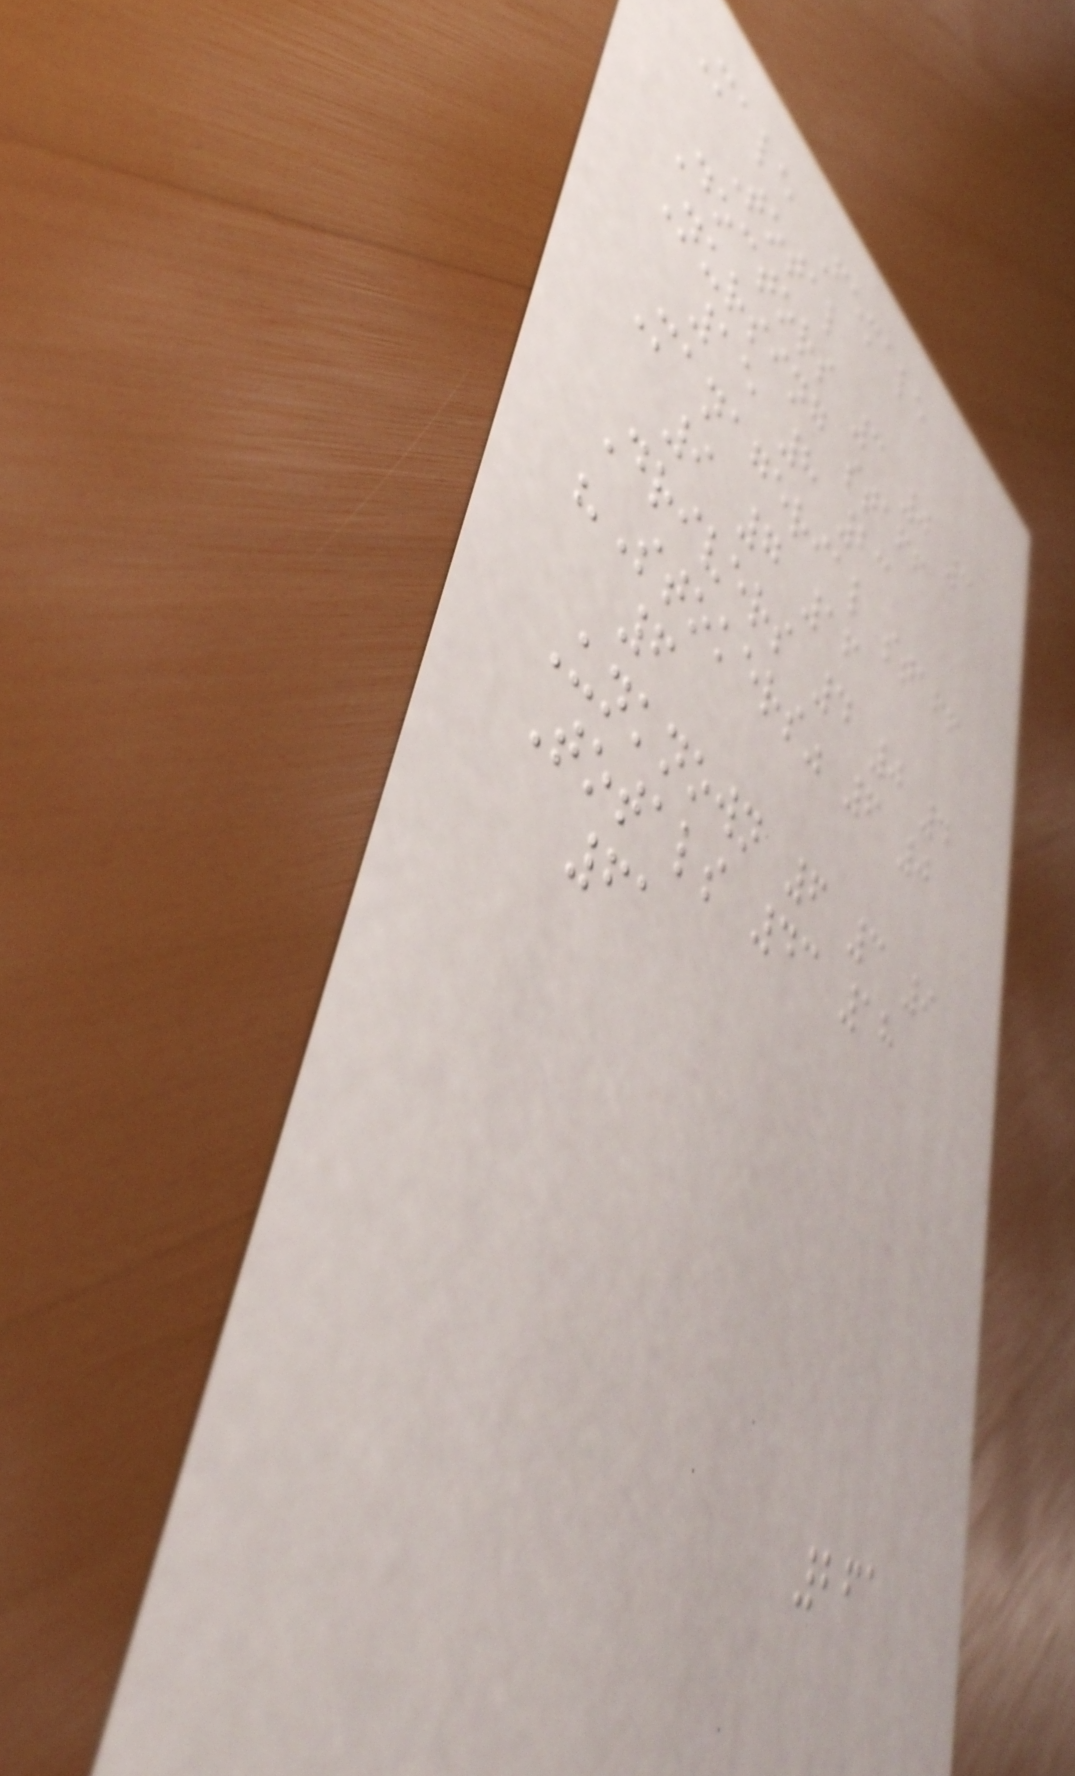Male Female
Total
Doctors 3 0 3
Nursing staff
15 8 23
Managerial staff
9 7 16
Drivers 4 0 4
"Stokers" 6 0
6
Unknown 6 3 9
Totals 43 18
61
261
